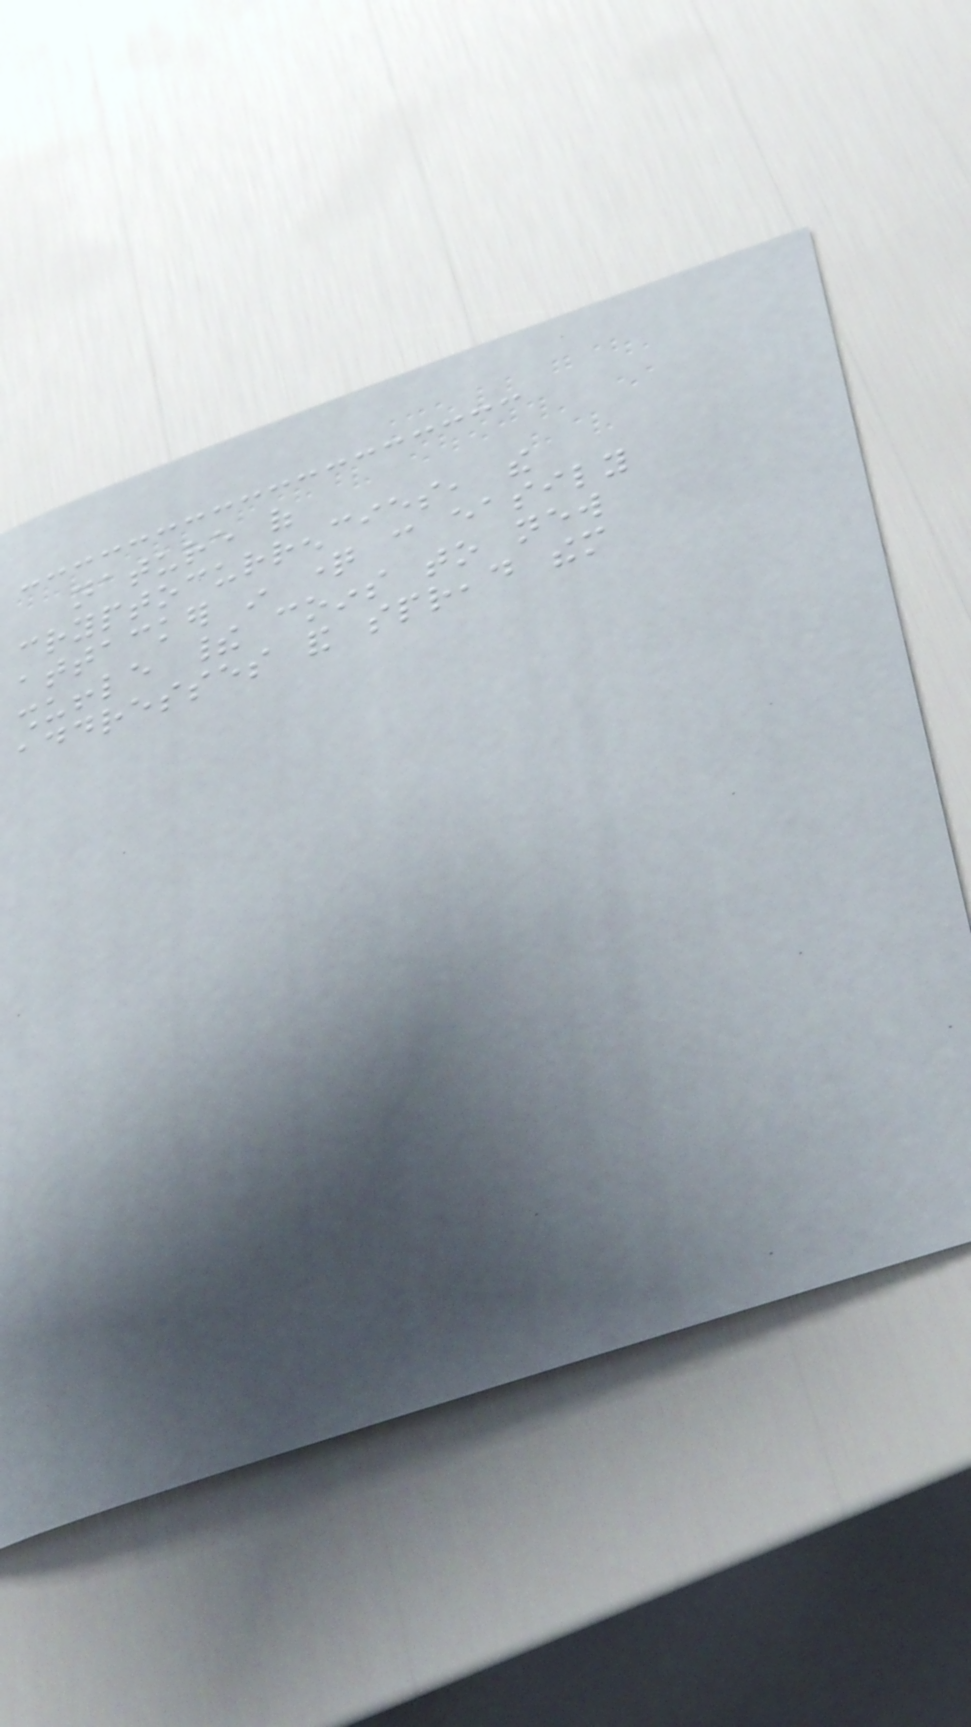nature of
cryptocurrencies, the
attacker in question can easily
shuffle their coins to new
addresses and spread them
